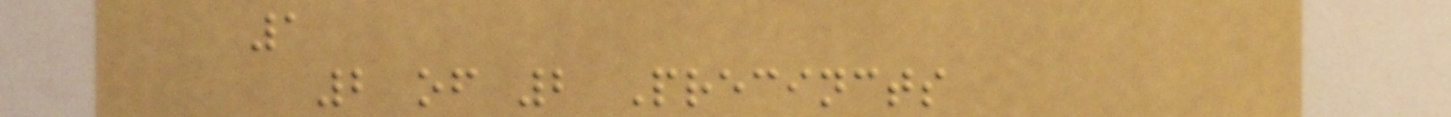1
2 of 2 Precincts
